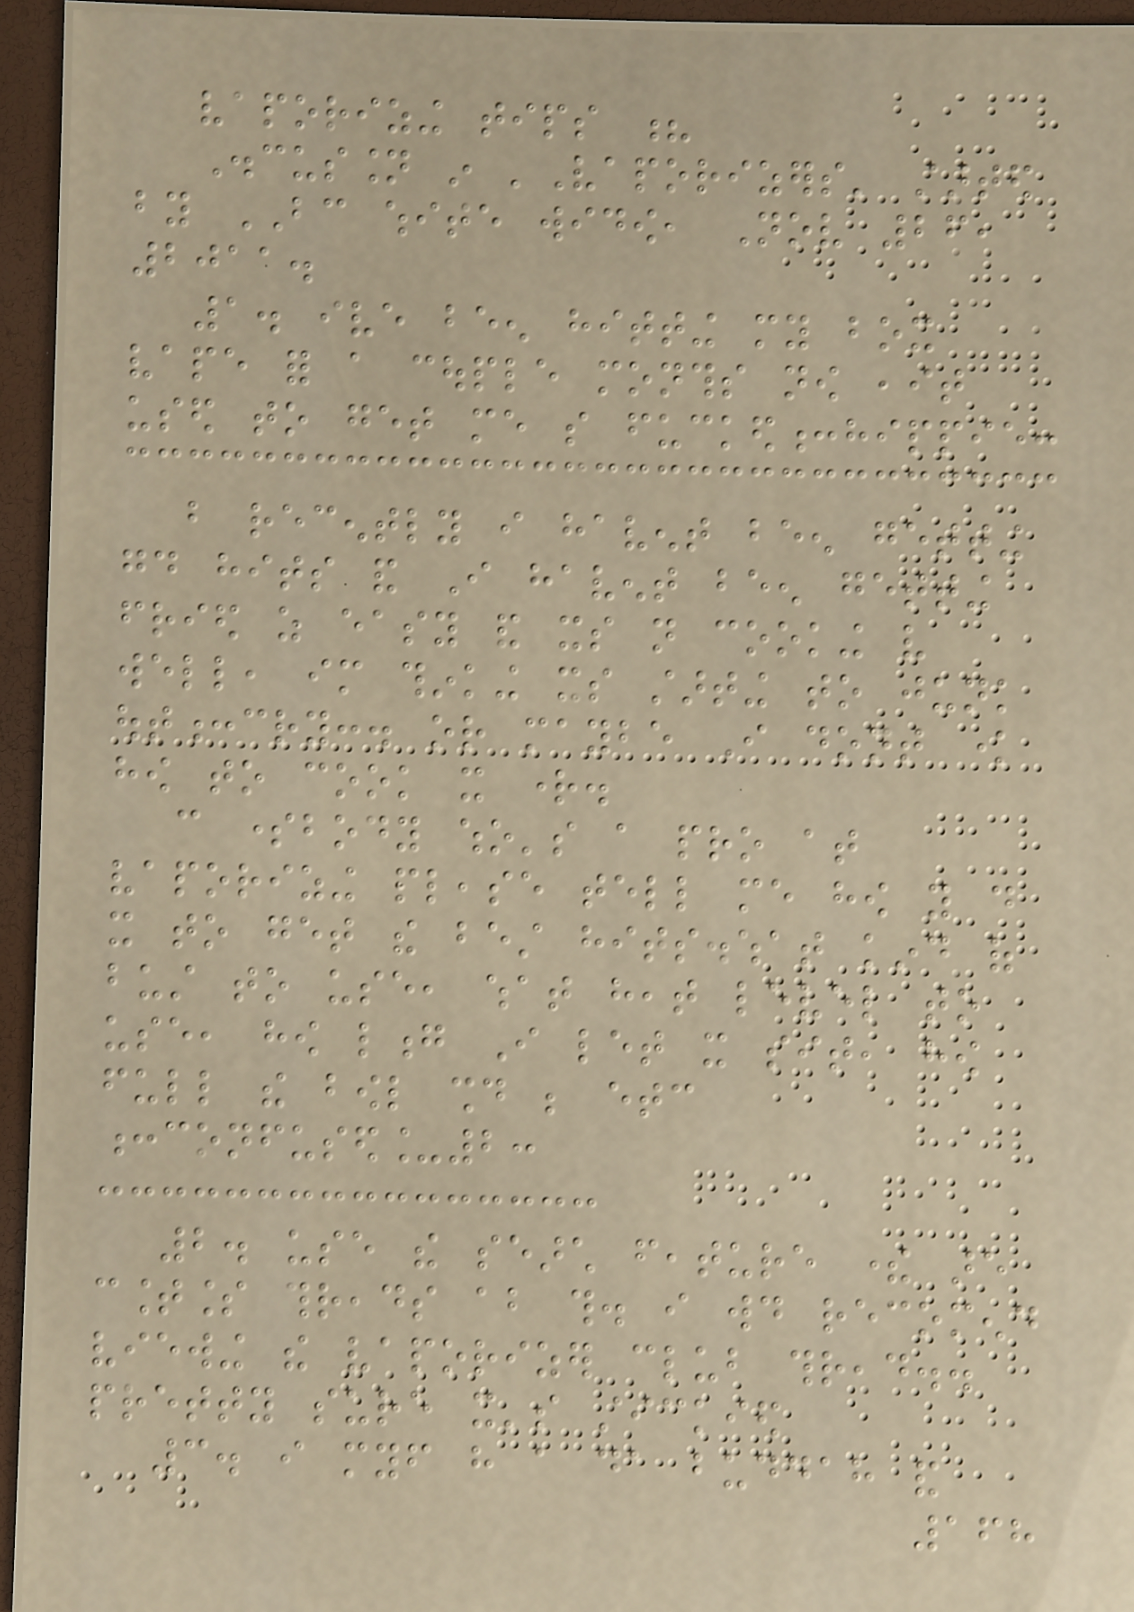vaporizing tips ?
Discussion in 'Vaporizers' started
by BC white widow, Nov 26,
2011.
1. ive been hitting my box
vape for a couple months now ,it
used to get me so fucked:hippie:
but recently i havent been getting
good hits and I havent been getting
fried as easy and its not cooking very
well, im thinking its starting to junk
out:cry:. or maybe I dont know
how to cook it right.
can somebody who's a pro at
vaporizing please tell me how you do
it to get the best hits.what kind of
bust to use, what heat level to
use, how long I let it sit, how
full the bowl should be etc
:confused_2:
2. use the search feature there are
countless threads about this. i would recomend
viewing the vaporizer club thread..
pretty sure it's stickied
3. i myself have a da buddah and
168
